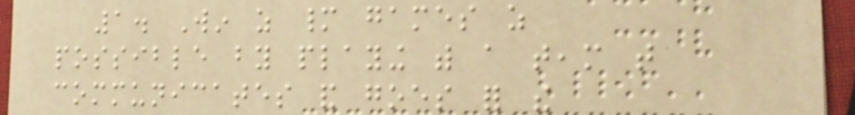1. Win as many games as
possible by playing with a team that
communicates and goes for the
